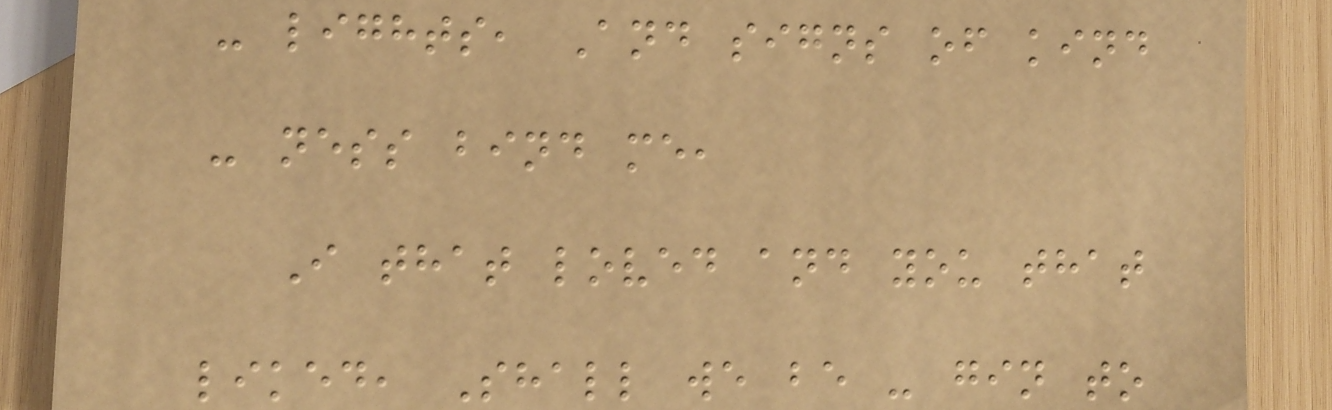- lights, And signs of kind
- ness bind me,
I that loved and you that
liked, Shall we be - gin to
